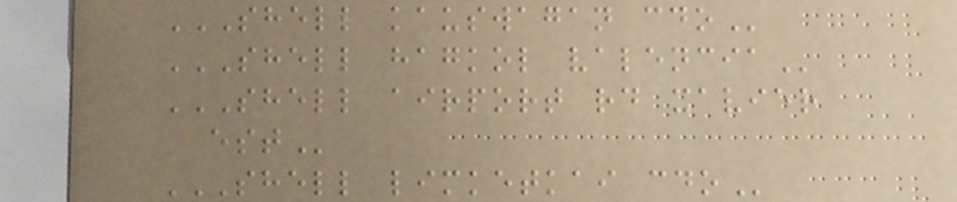SHELL KAUSWAGAN CDO
SHELL HAGKOL VALENCIA
SHELL AIRPORT RD XAVIER
EST
SHELL LIMKETKAI CDO
